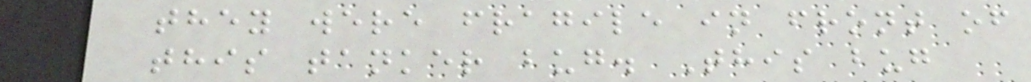they were fragile in front of
this tanker bug. This bug
